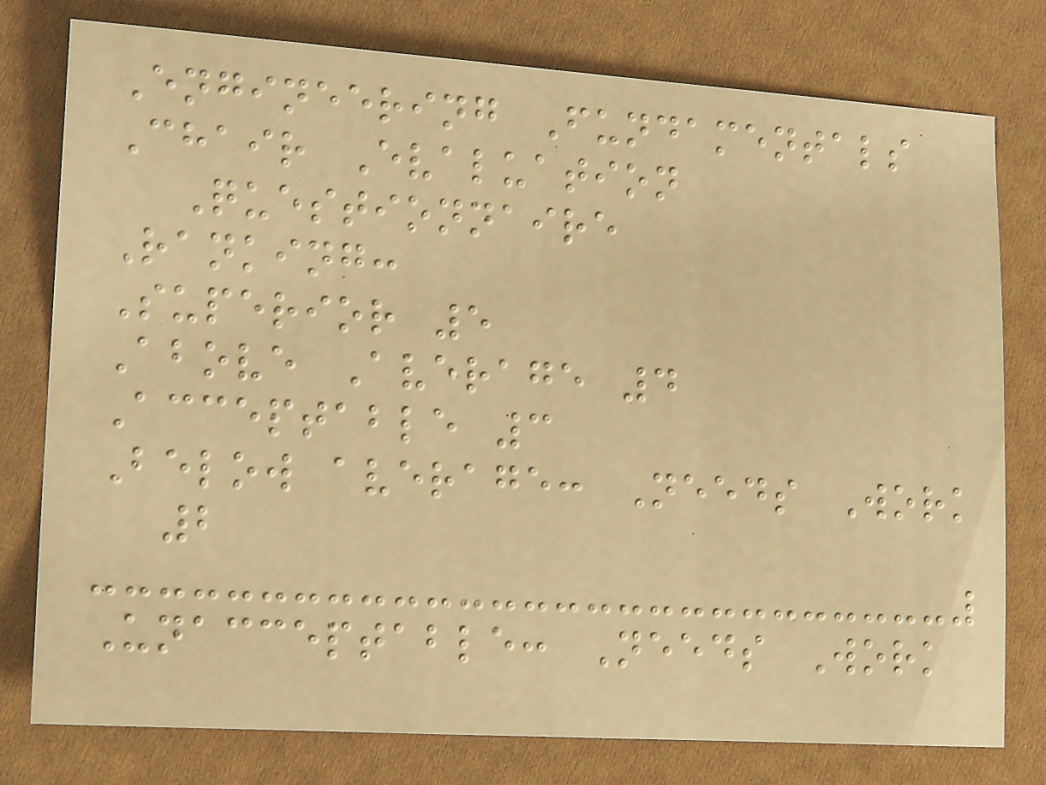Engineering Fundamentals
Chair Evaluation
Questionnaire
Ranking:
Superior 5
Above Average 4
Acceptable 3
Below average: Needs Work
2
Unacceptable: Needs Work
